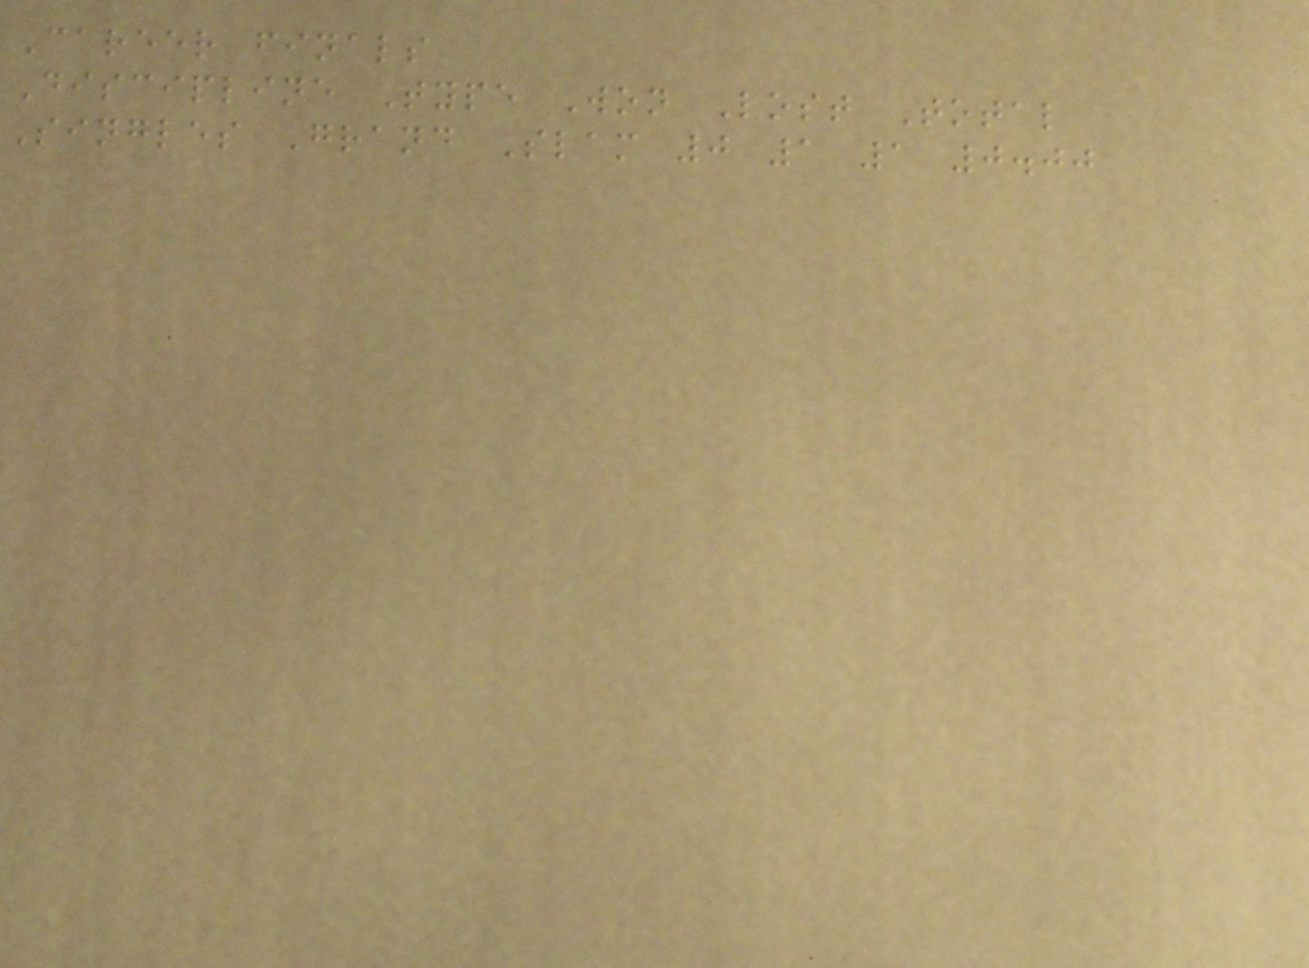Career finals
Discipline Type Won Lost Total
Singles Grand Slam 0 1 1 0.00
